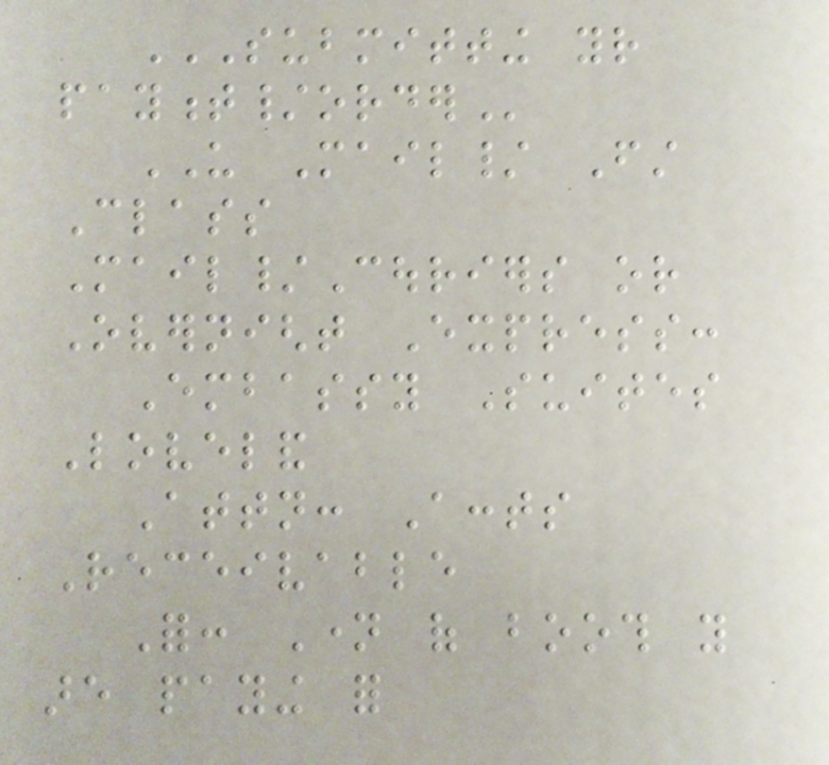SUBMITTING YOUR
PAYMENT/ORDER
US Mail/ First
Class
Mail/Couriers or
Overnight Express:
Embassy Suites
Loveland
Attn: Accts
Receivable
For: Name of booth you
are paying for
